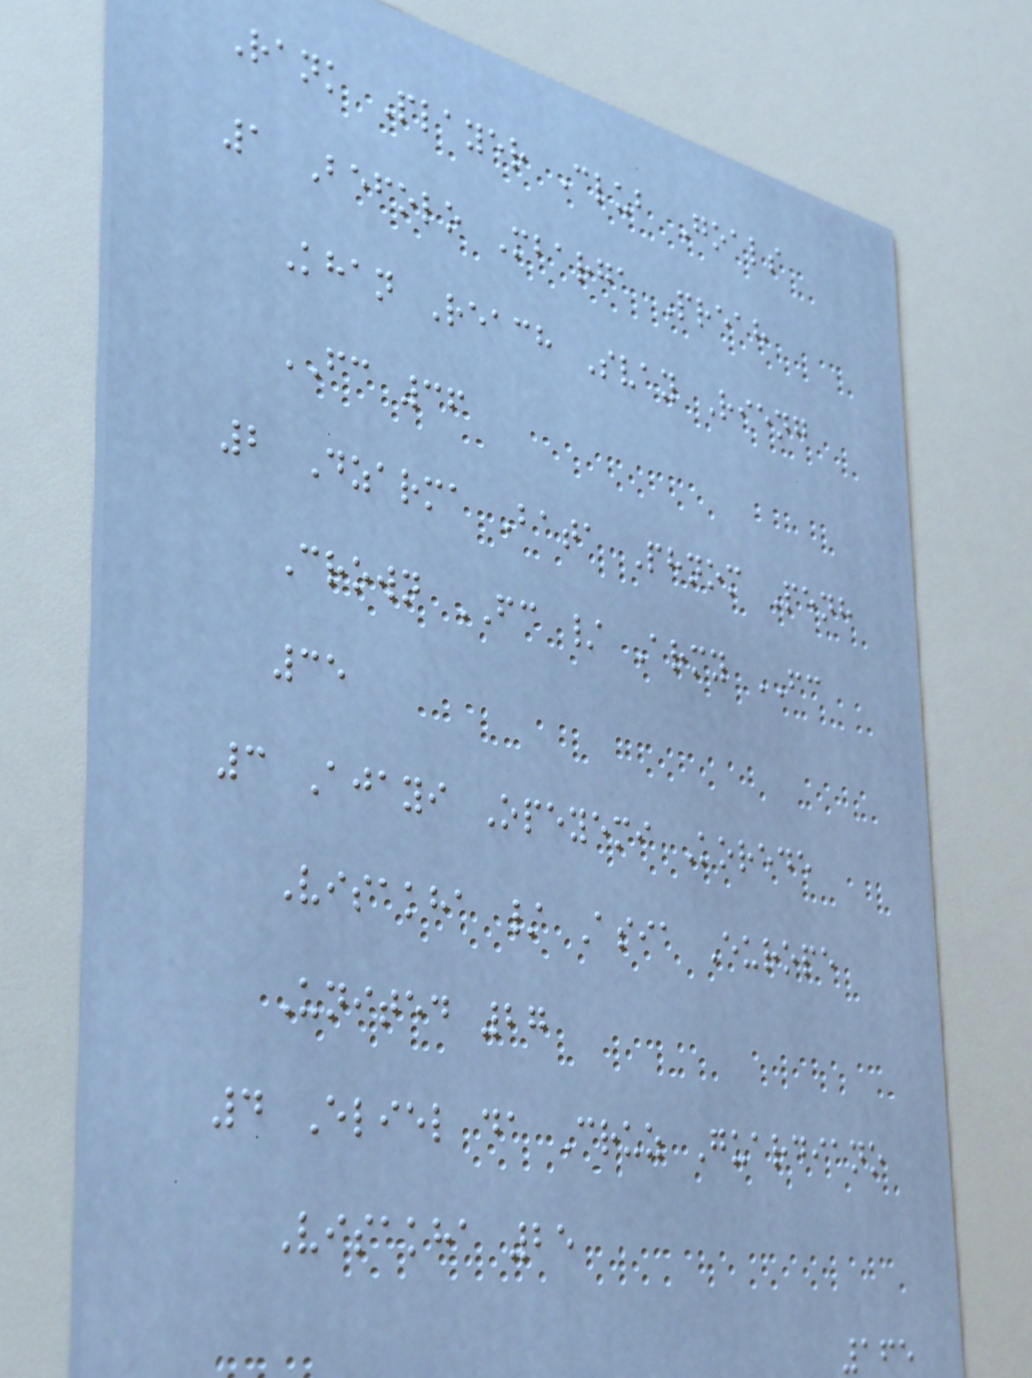Rank Player Club Goals
1 Befolo Mbarga Preah
Khan Reach Svay Rieng
FC 36
2 Dzarma Bata Phnom Penh
Crown FC / Army FC
35
3 Ajayi Opeyemi Korede
Visakha / Asia Europe
United 27
4 Eliel da Cruz Guardiano
Visakha 25
165
